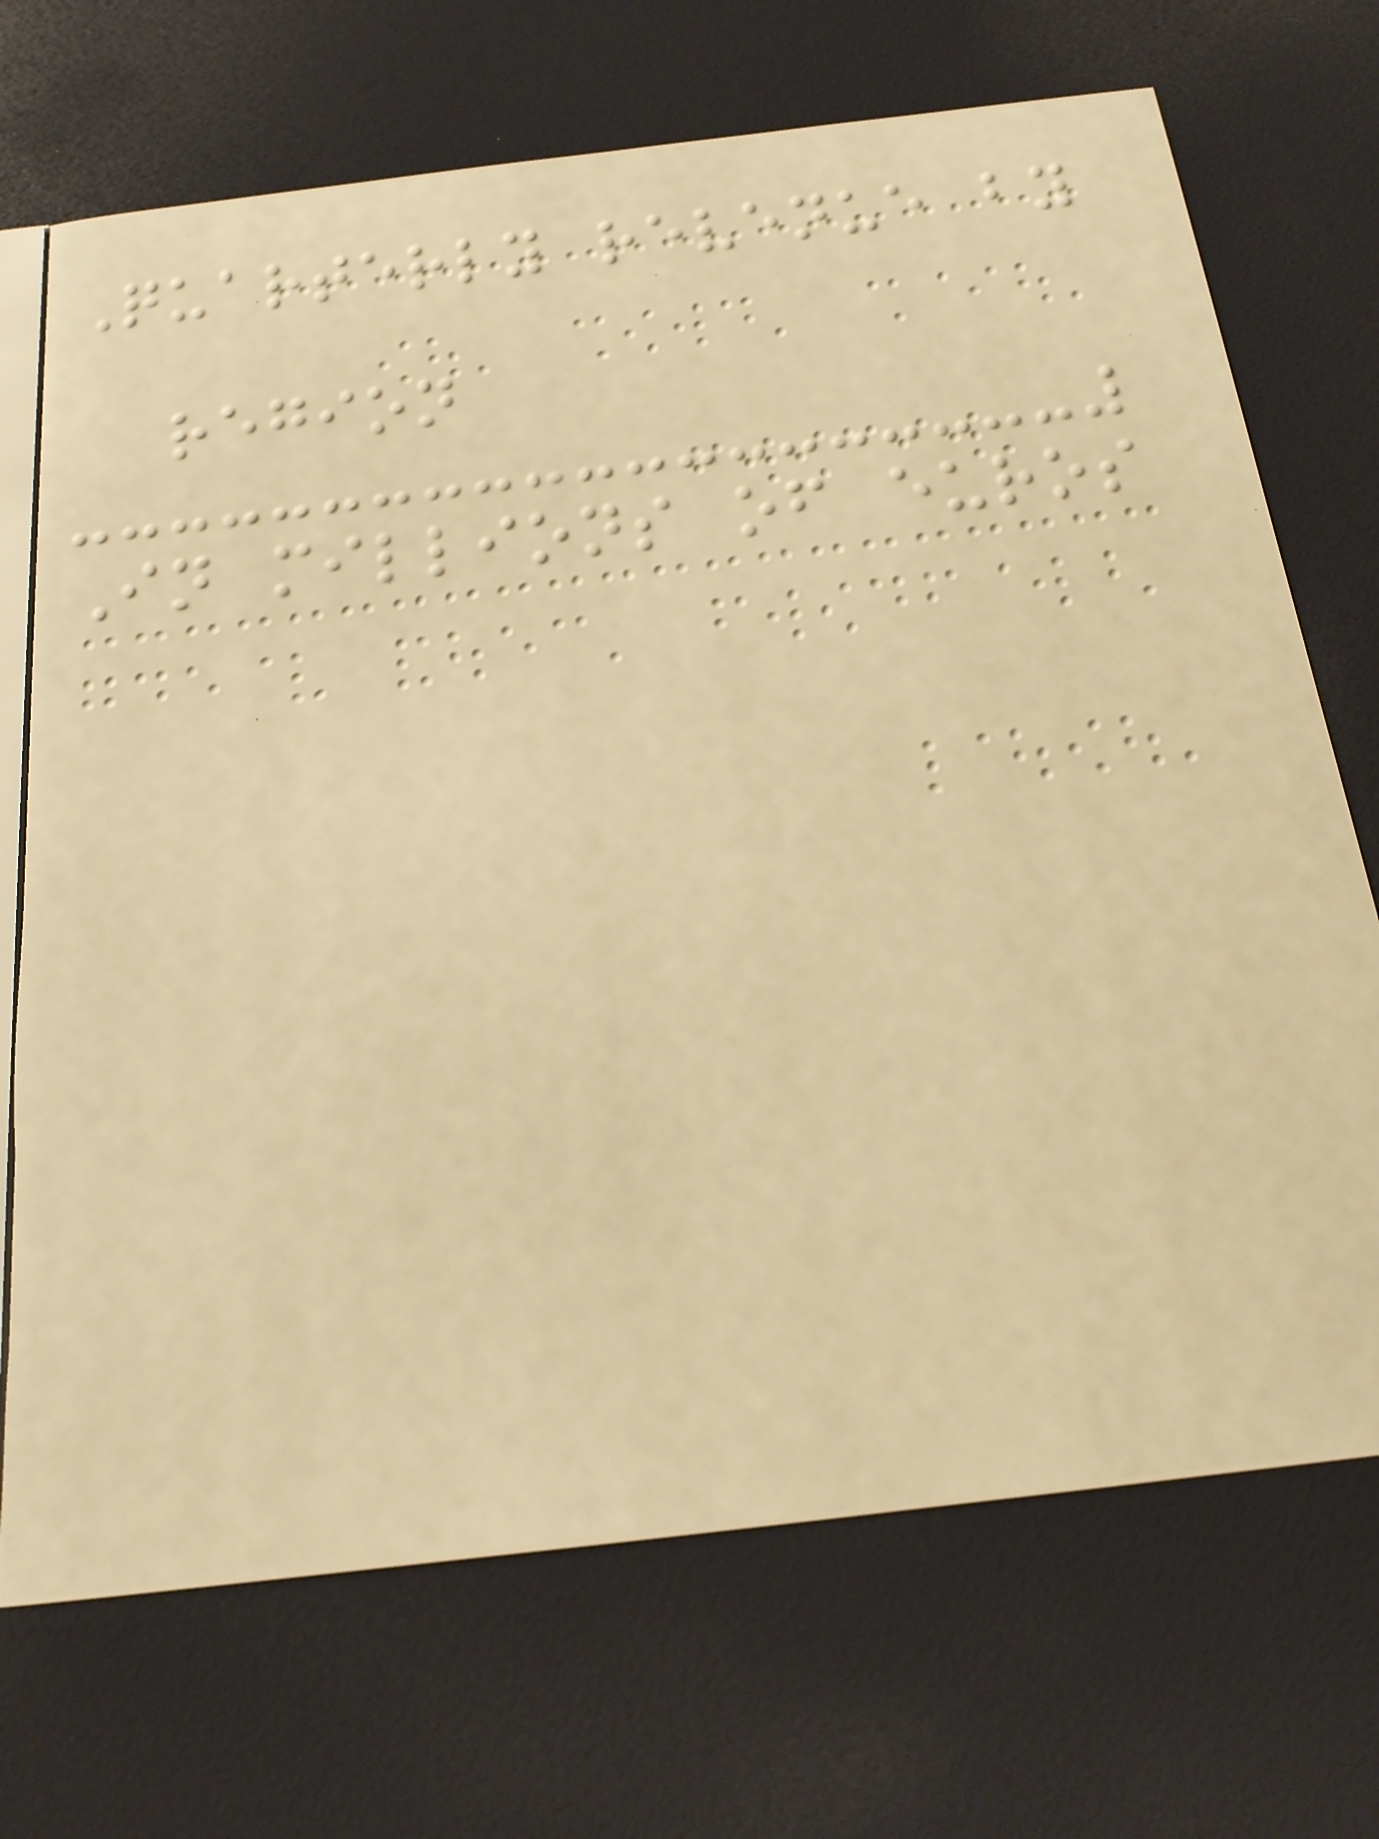Quarterly revenue by
region
In millions of euros
